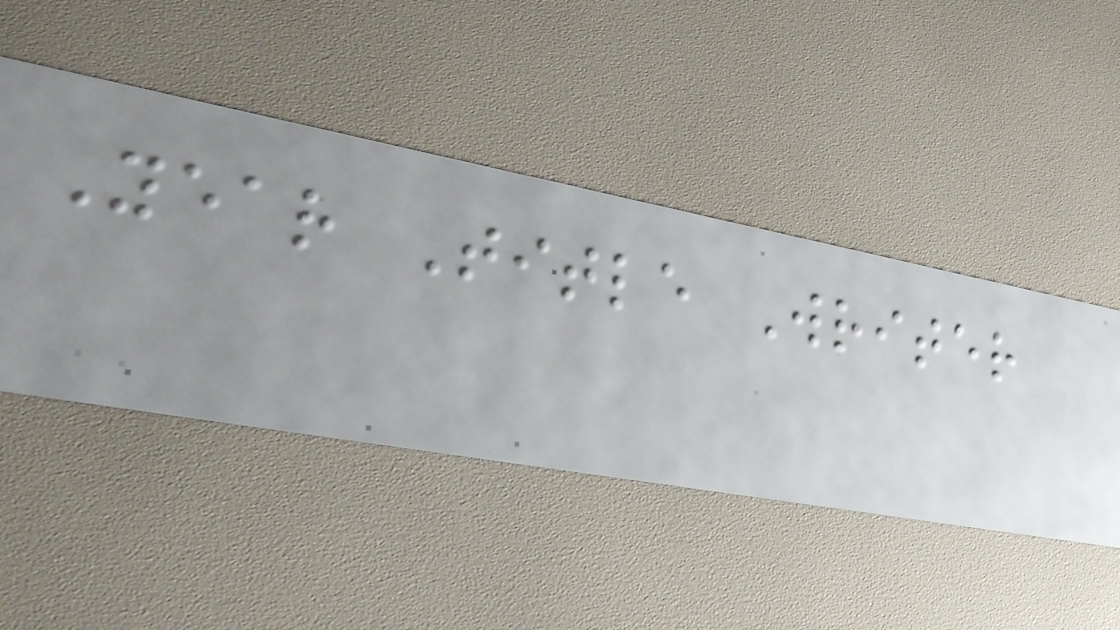Year Title Writer
